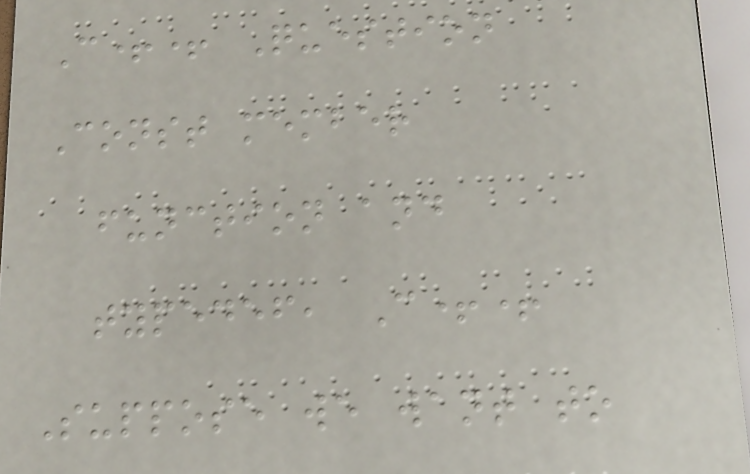C++ Question
Const member
function and
typedef, C++
Suppose we want to
